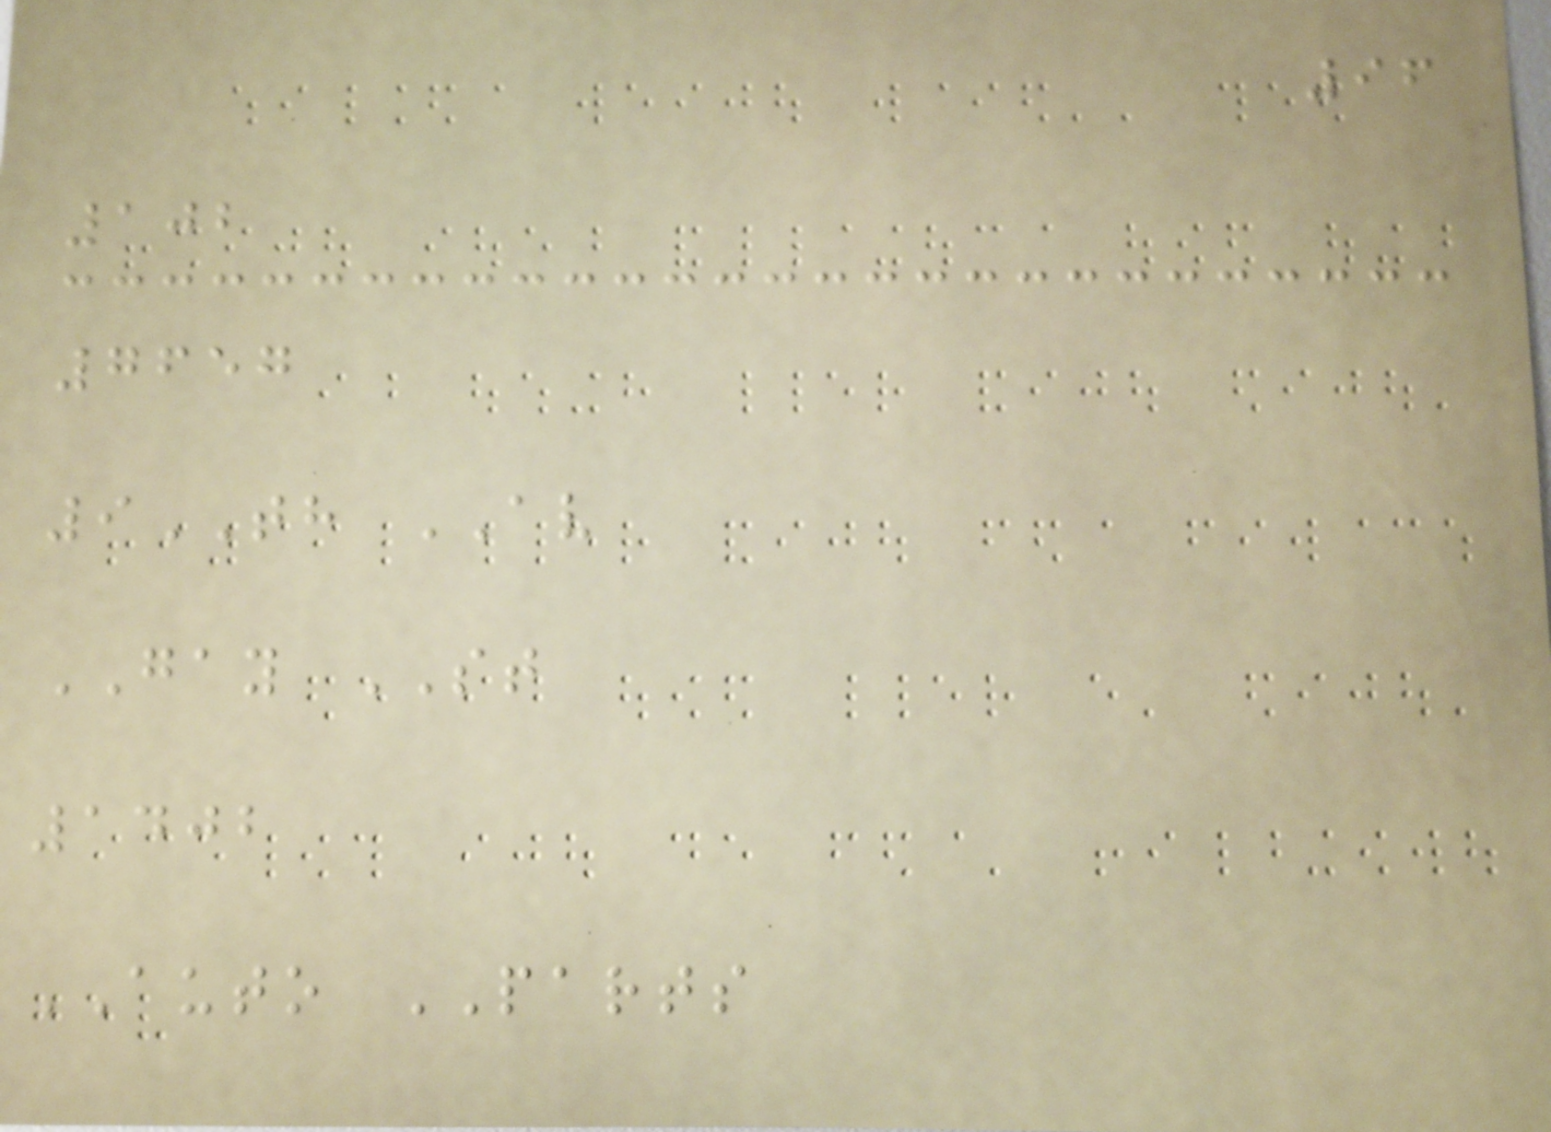96
102
7657
9TH AV
GAY ST
1402
AUTO PARTS
